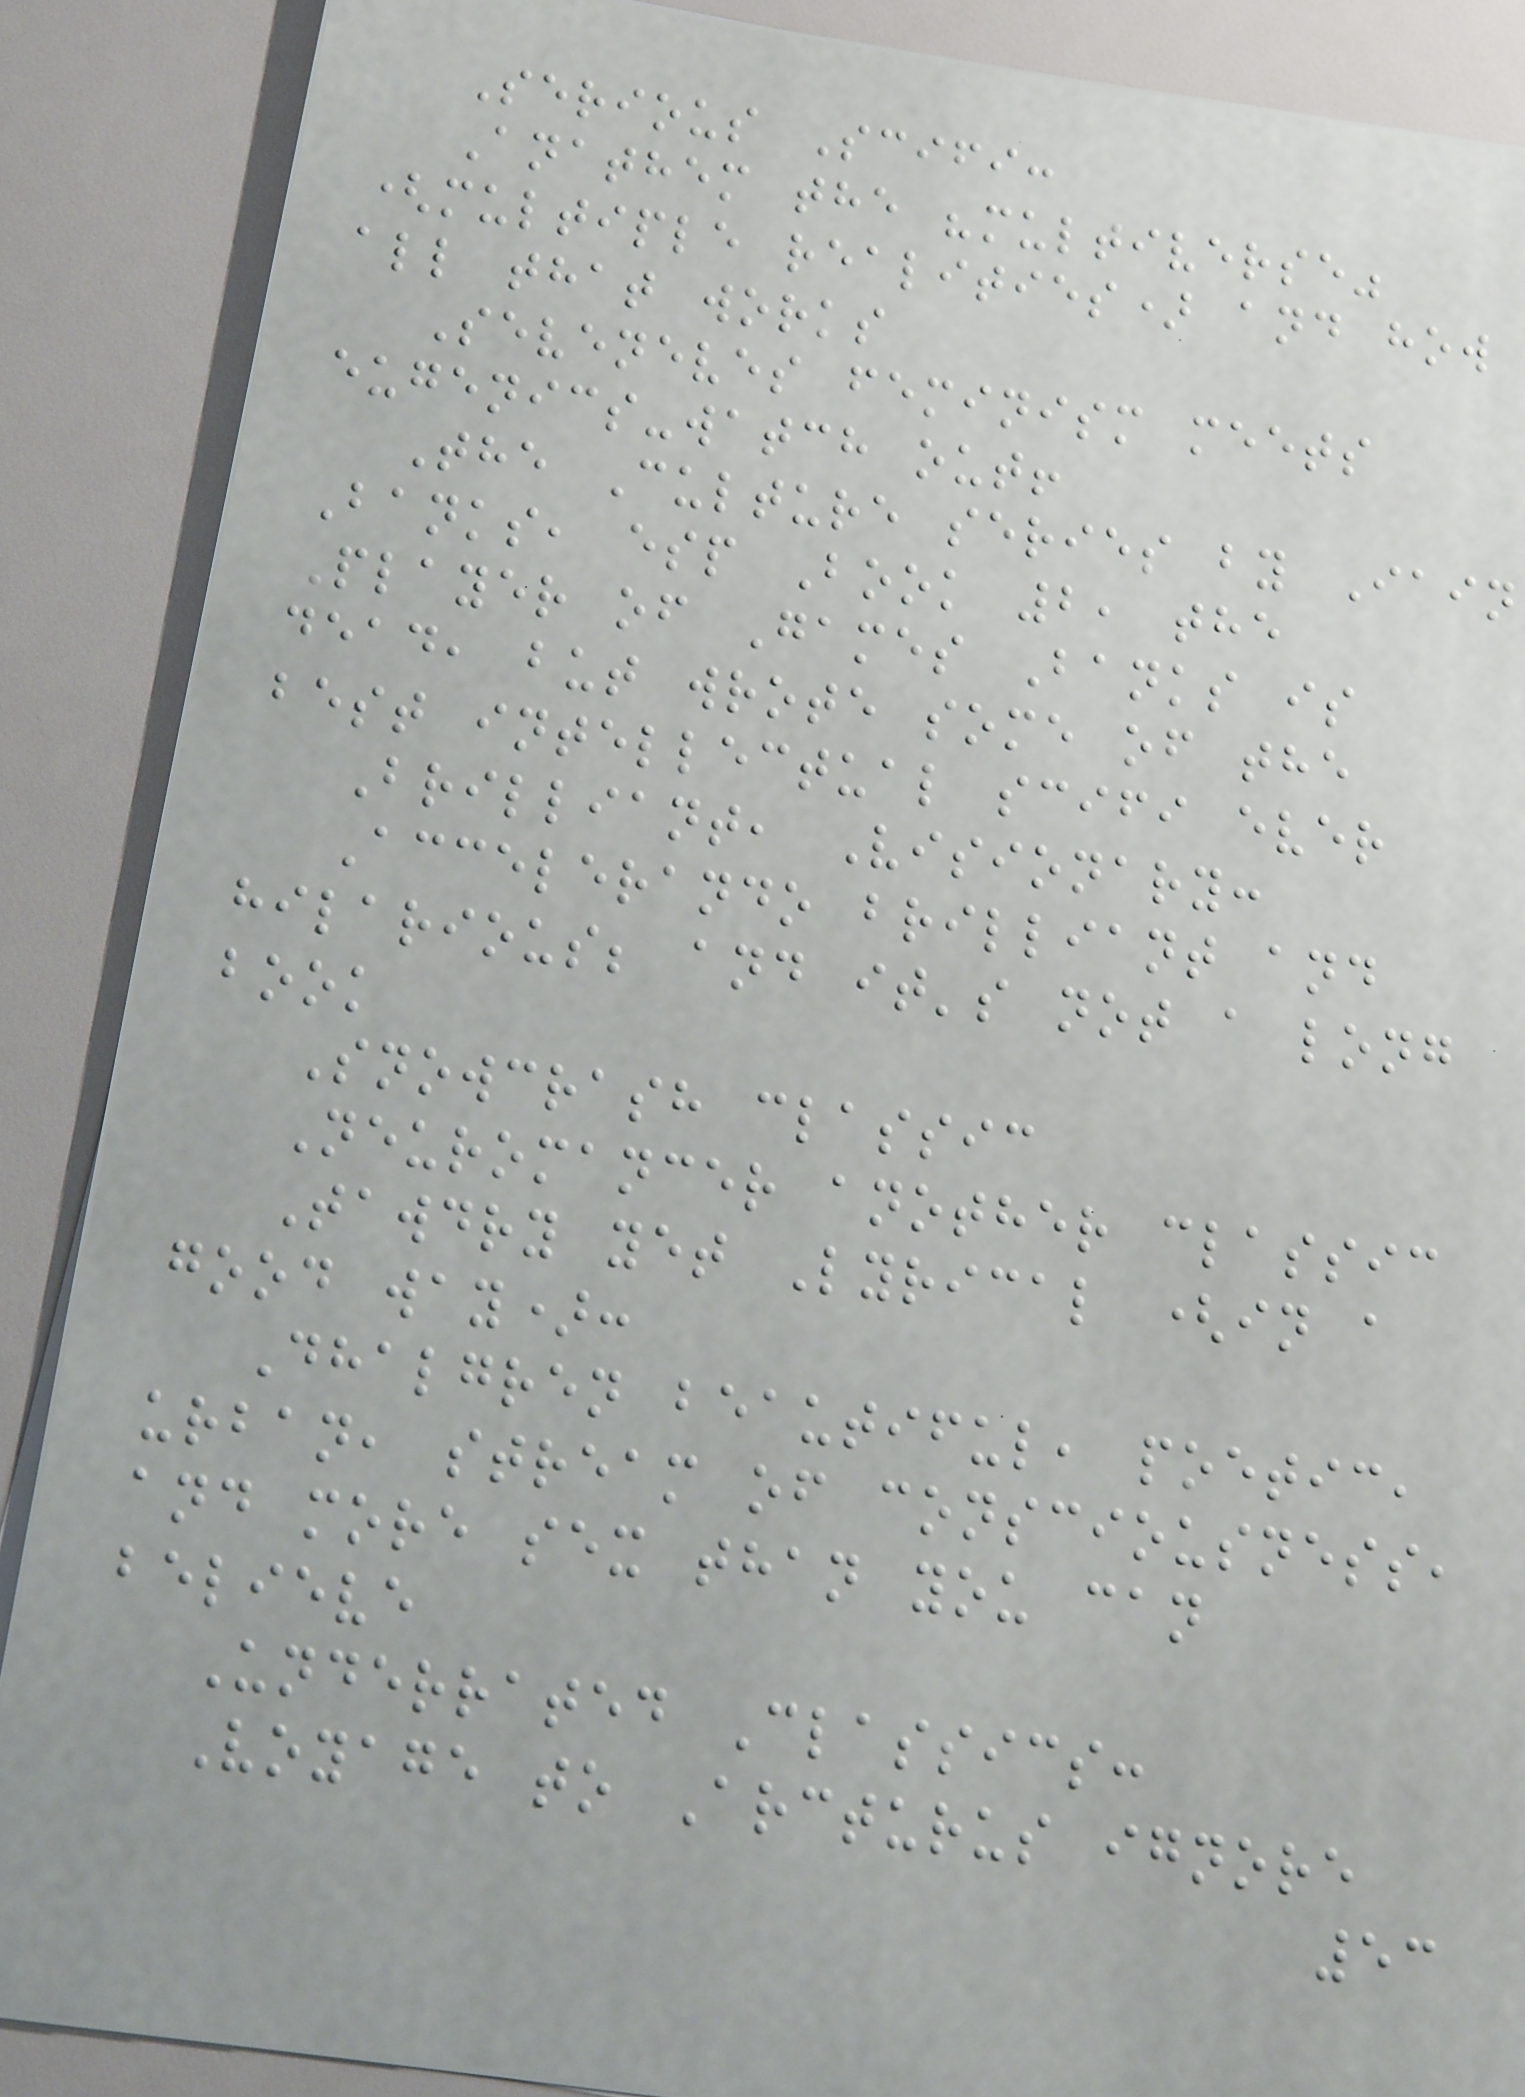Serious Scifi:
Anathem the "multiverse"
(multiple realities) and how
all that works
Seveneves feminism meets
eugenics-watch out!
The Culture series by Iain
Banks, esp Book 2, the
Player of Games Banks is
dead, but wrote some of the
best intellectual scifi ever
Brilliant, Visionary:
Accelerando brilliant and
hilarious; and it's not a long
book
Snowcrash classic
Neuromancer another classic
Tawdry yet Lyrical (in a
good way):
Dhalgren beautiful, poetic,
urban, stream of consciousness,
and more sex than you can
believe
Underrated Classics:
Voyage to Arcturus ignore
53
